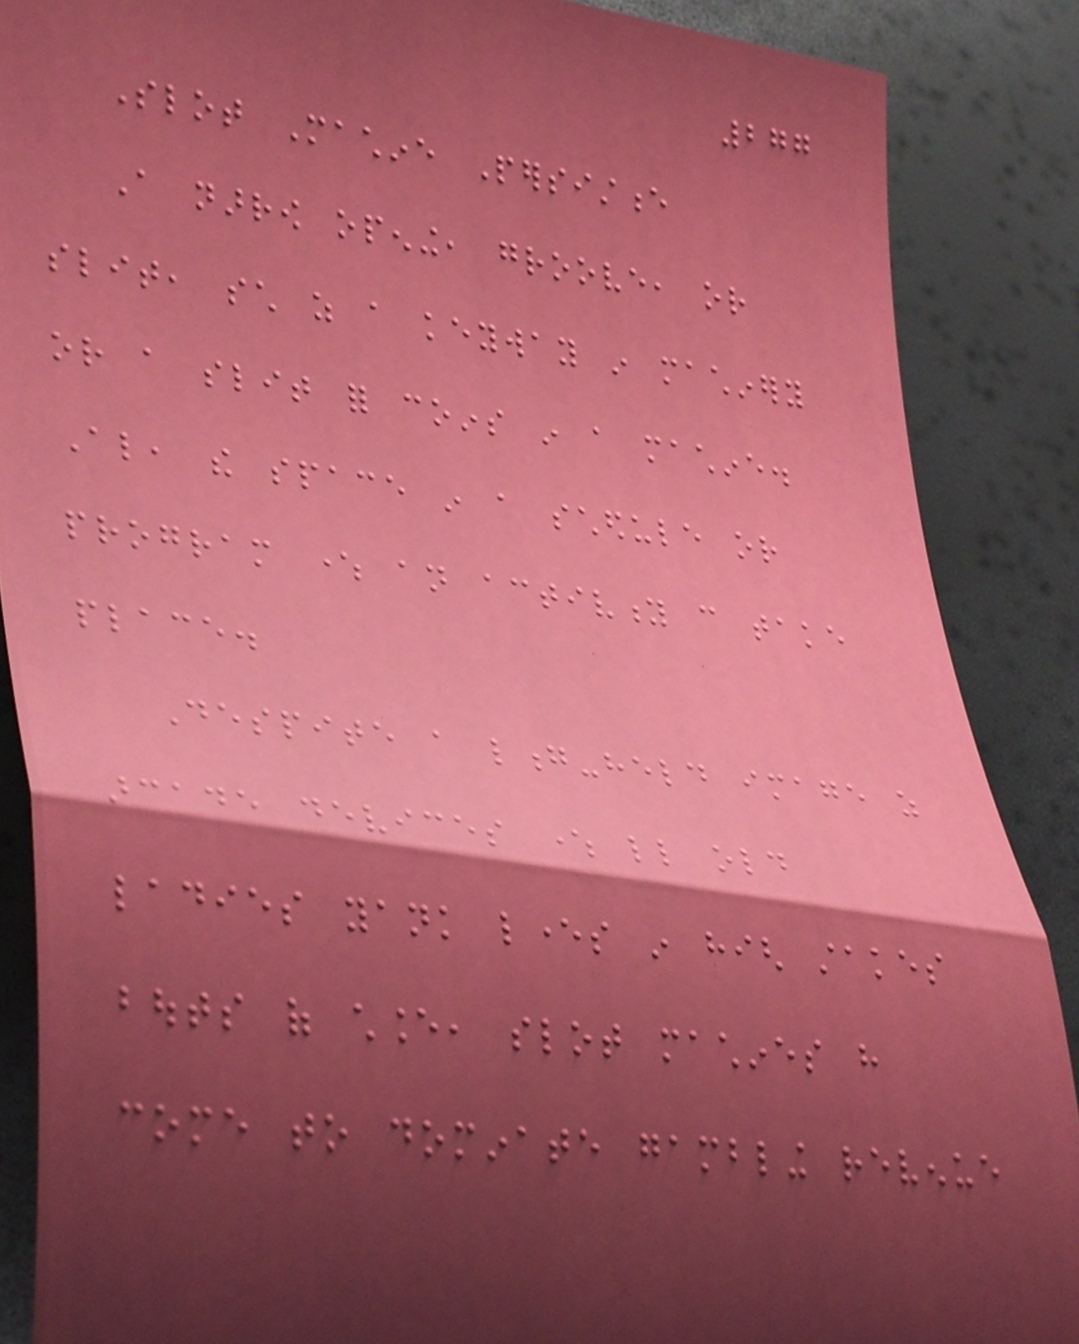277
Slot Machine Persistence
A narrow opening, groove, or
slit, such as a keyway in machinery
or a slit for coins in a machine.
Also, the space in a schedule or
program where an activity can take
place.
Despite a long-held image as
arcade devices where little old
ladies yank levers in high stakes
bouts of chance, slot machines have
come to dominate gambling revenue
